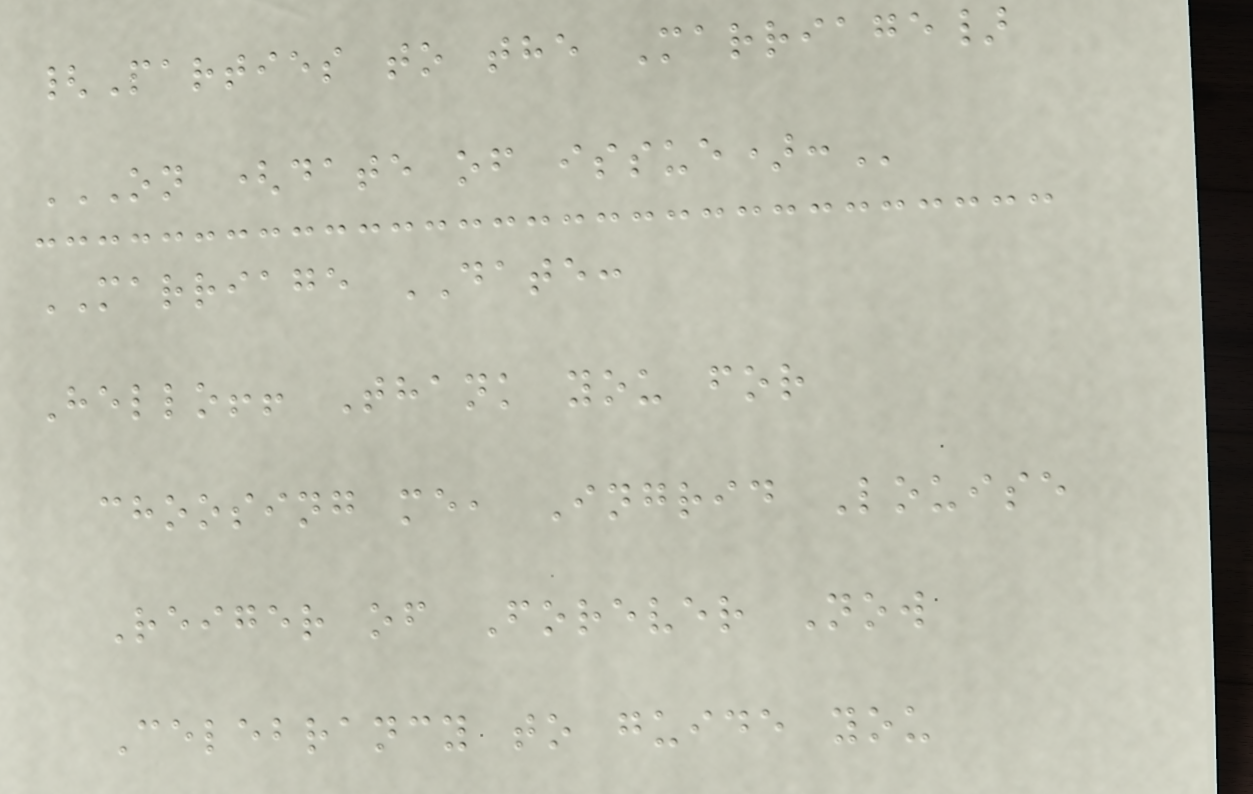{Parties to the Marriage}
ON (DATE OF ISSUE):
MARRIAGE DATE:
Hello!! Thank you for
choosing me, Ingrid Louise
Reiger of Forever Now
Celebrancy to guide you
